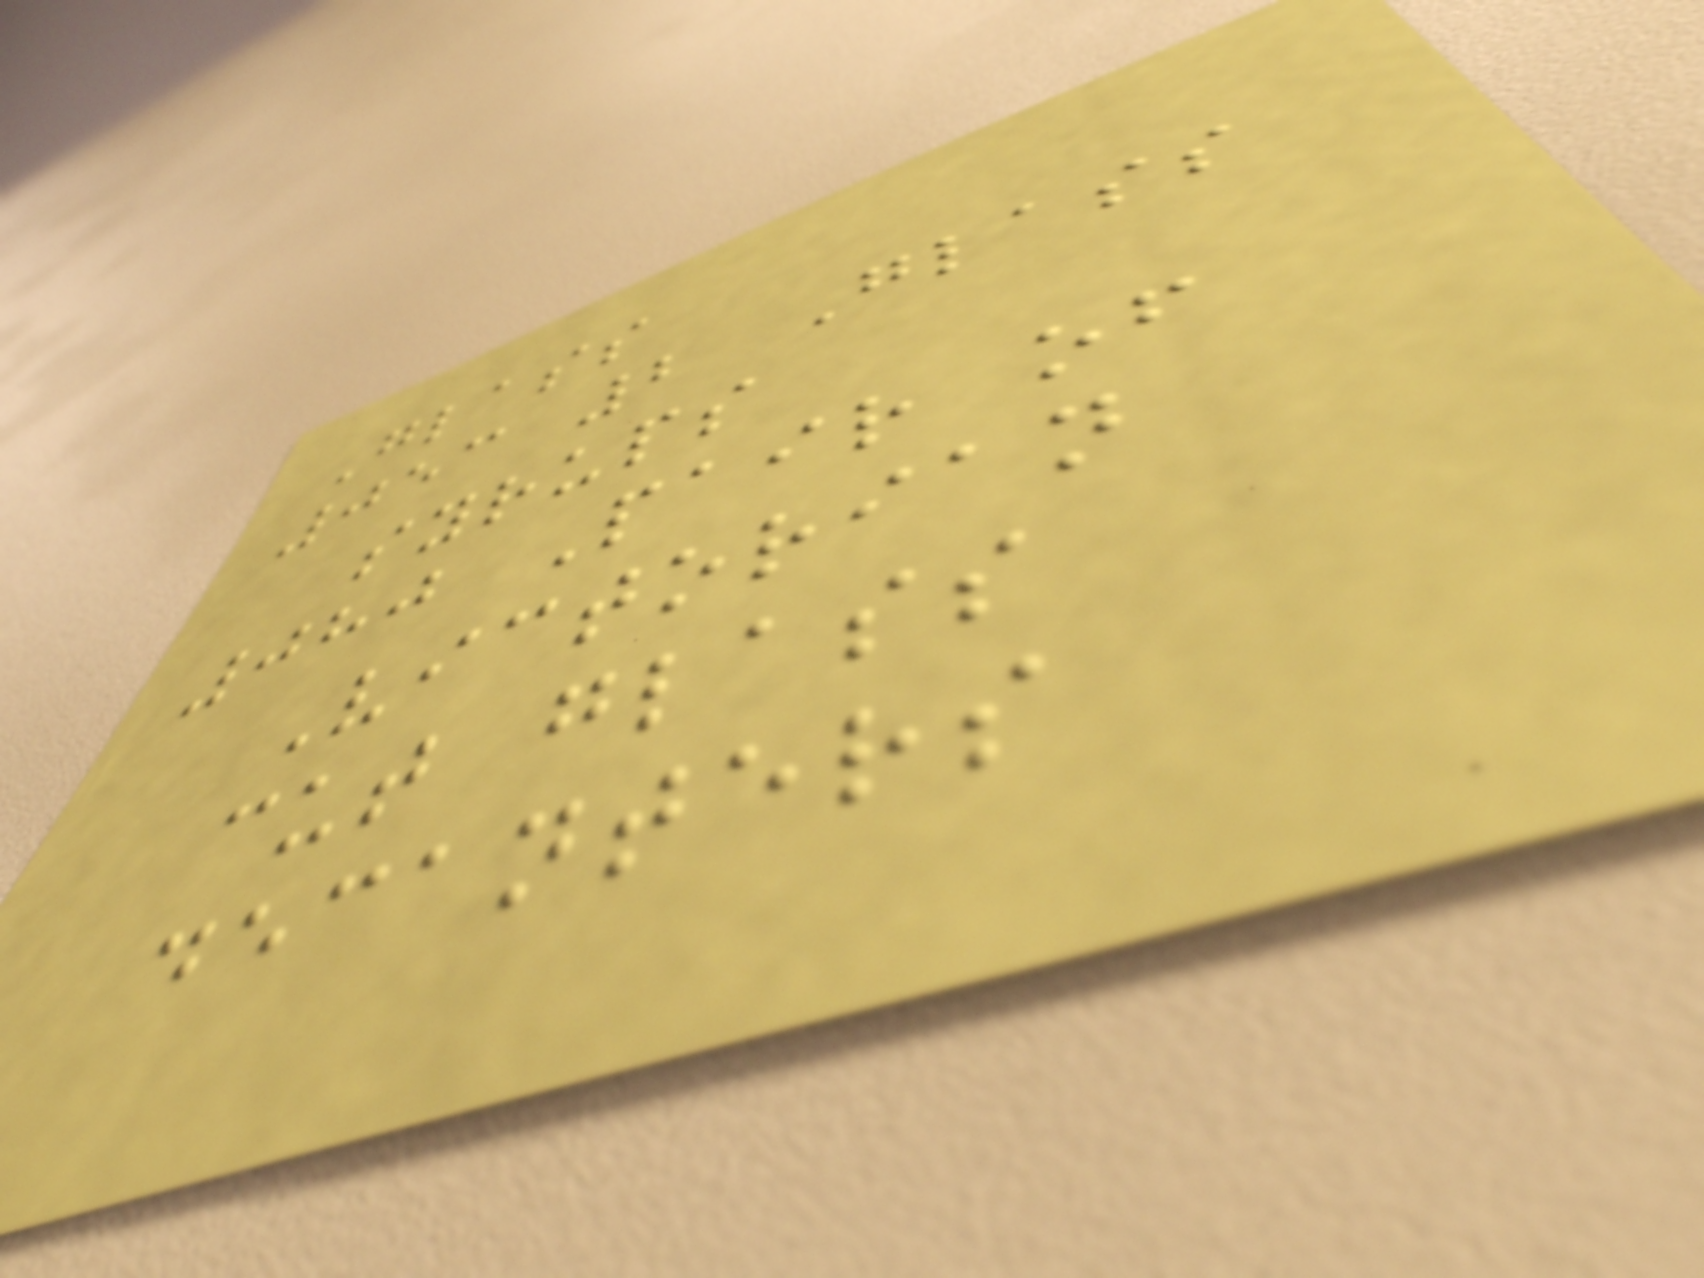Glass
053 2 Glass
syrups
080 Pair of
Victorian
cut glass
decanters
